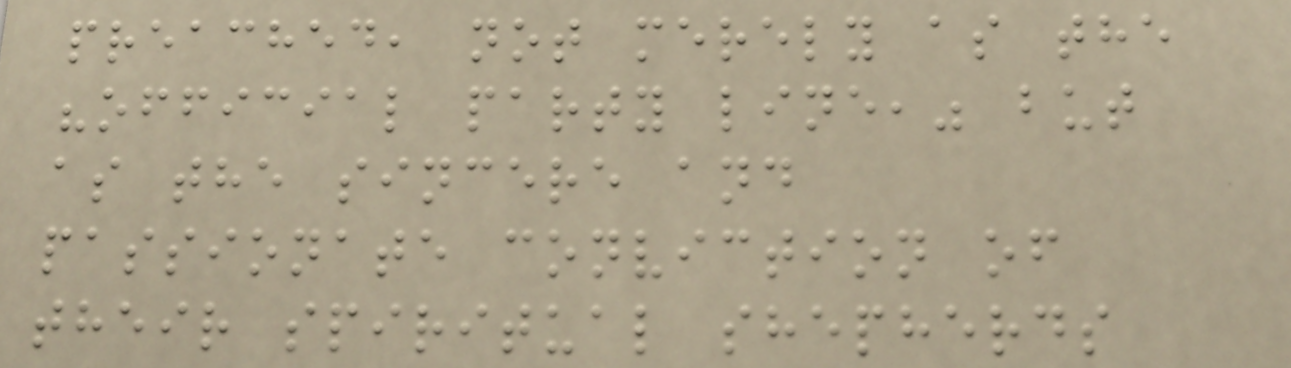preached, not merely as the
"official party line," but
as the sincere and
passionate conviction of
their spiritual shepherds
